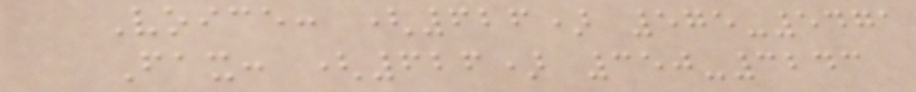Voice: (626) 575-5471
Fax: (626) 350-3243
